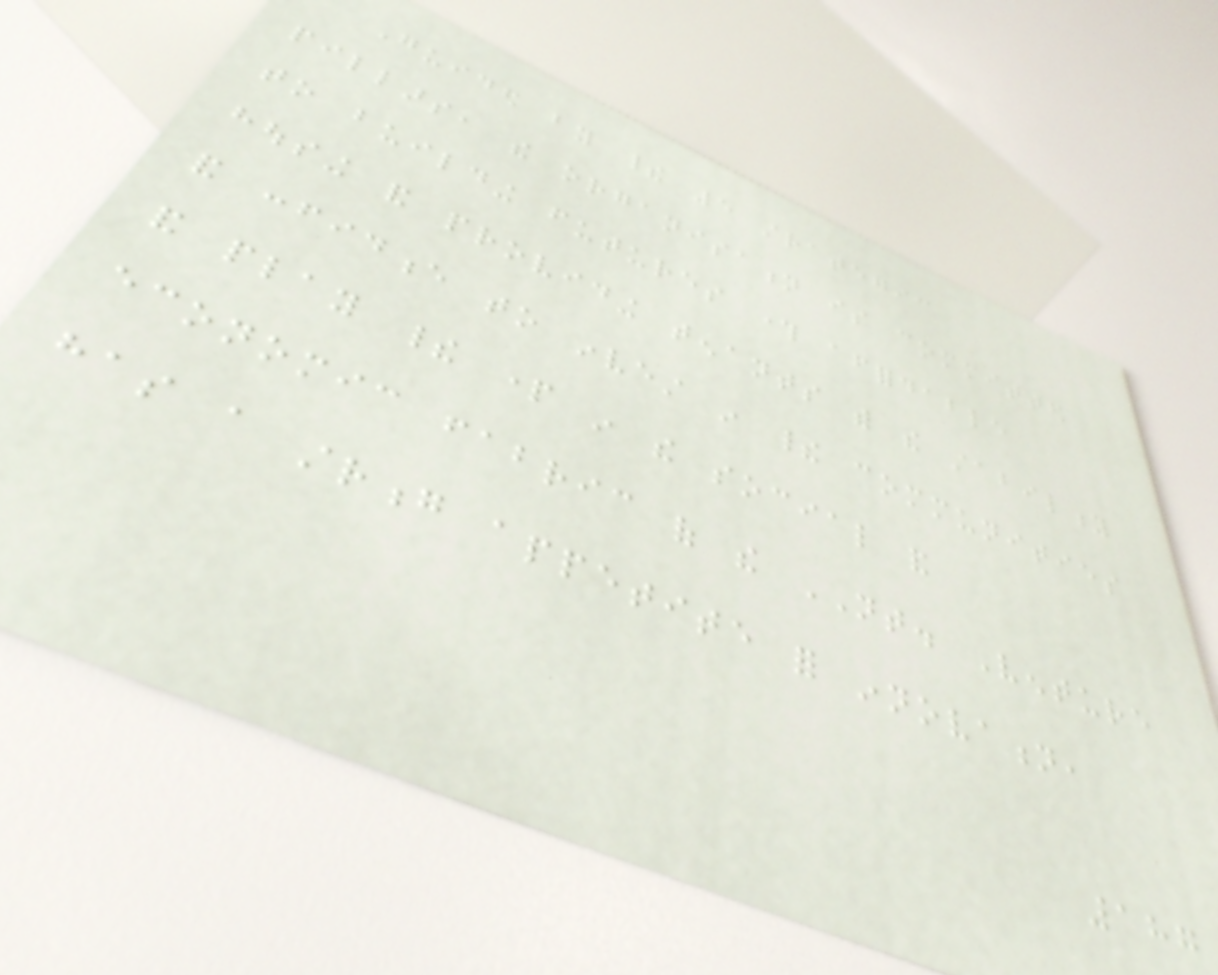Guided by their 5 strategic
pillars, the organisation is committed
to building futures through affordable
housing and providing tenants with the stability
and confidence to invest in their communities
and play their part in the social and
economic fabric of the NT. Venture
has a strong appetite for innovation,
187
